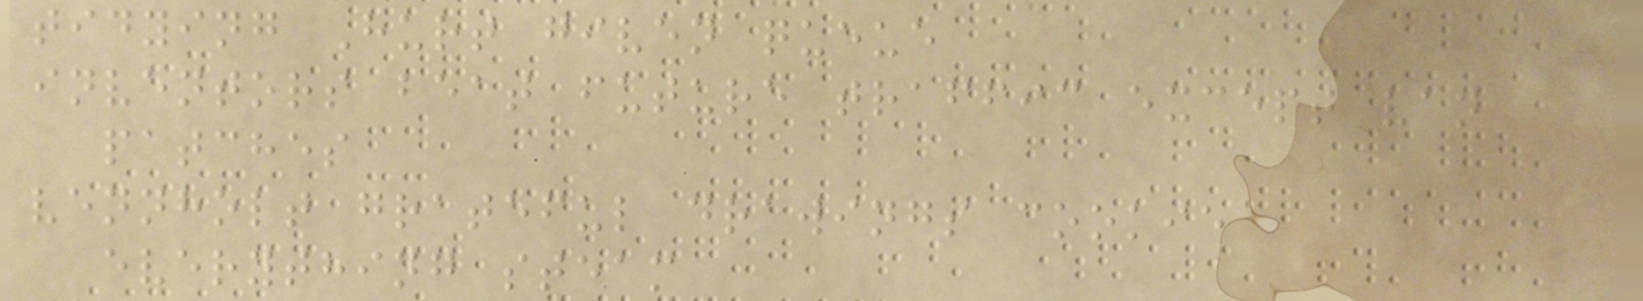tidying Hurt given queue
inventors beat future traffic except van
patches
vennholt grateful drawings cookie
everything steam
